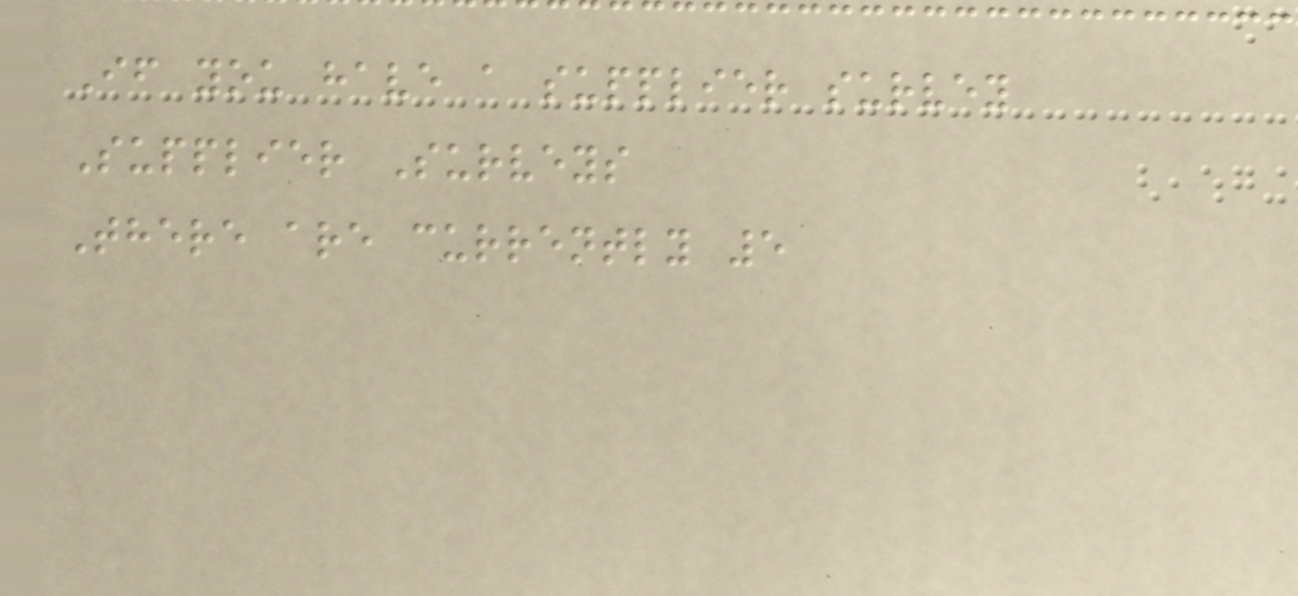If you have a supplier survey
Supplier Surveys
There are currently 5
